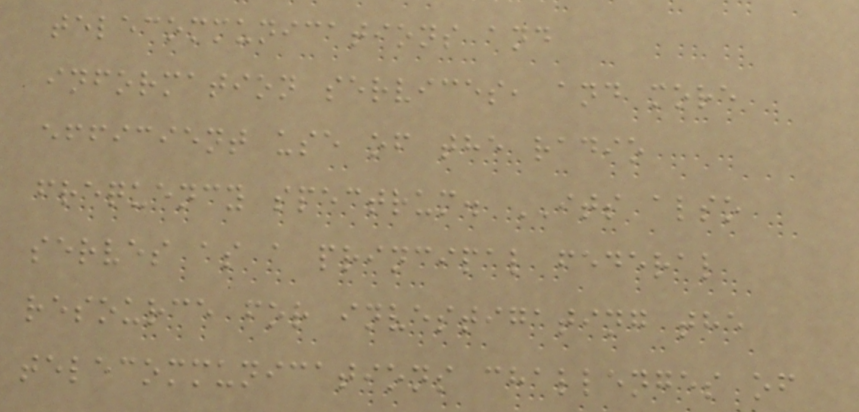telecommunications and
information services, and more
efficient use of the radio
frequency spectrum. ITS also
serves as a principal federal
resource for investigating the
telecommunications challenges of
